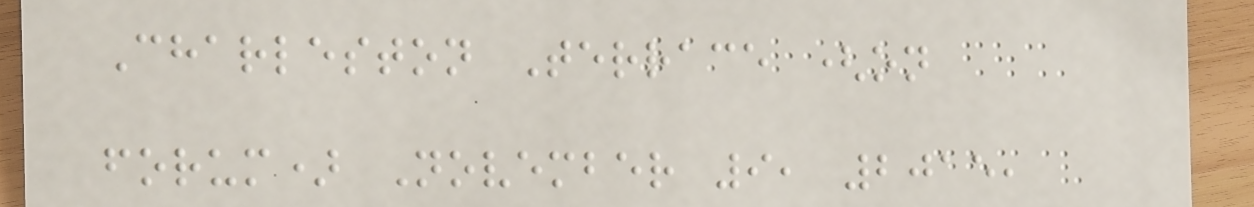Charleston Terrace (on
forum) November 9, 2015,
